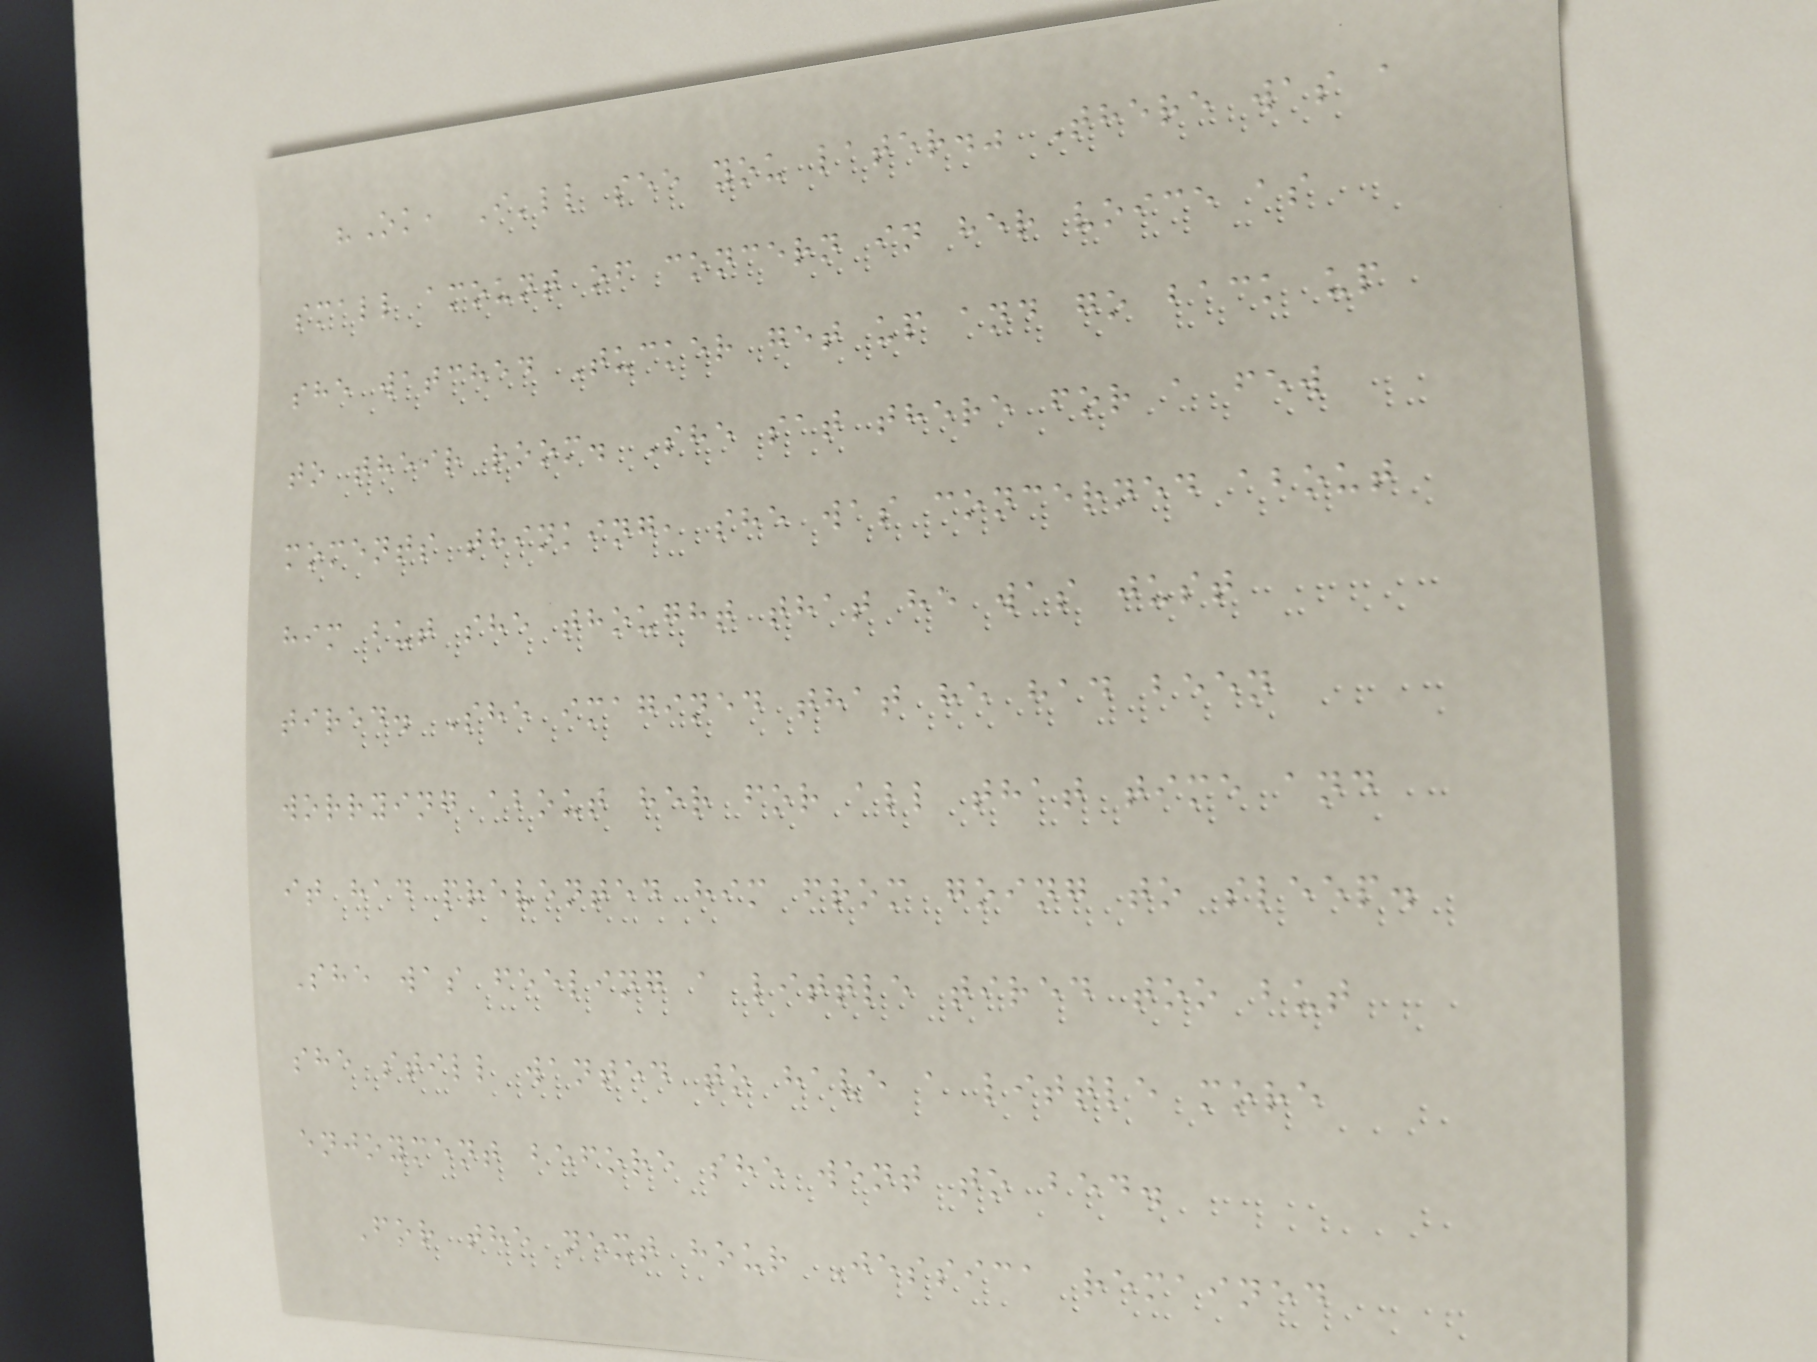"Ok, I'll see you later." There was a
small amount of concern in her voice as
she watched Tucker get up and go back up
to their room. She sat there for a few
moments thinking, she was concerned about
him but she thought that he was just
tired. She imagined that he had been
worrying about her for all that time and
it had prevented him from going to sleep.
She was feeling a little tired too but
she still wanted to have a little more
enjoyment before she went to bed.
For the next hour Jessica remained
